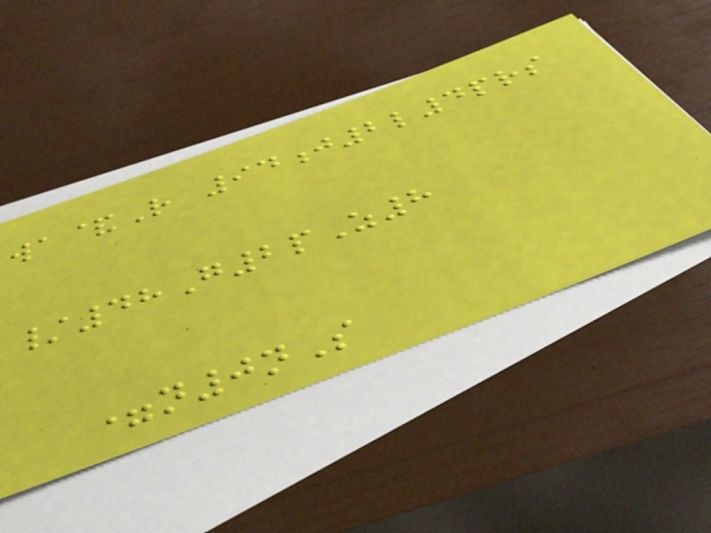wa&R 94j2l4prs
/48G2pZ8
=n0nS
